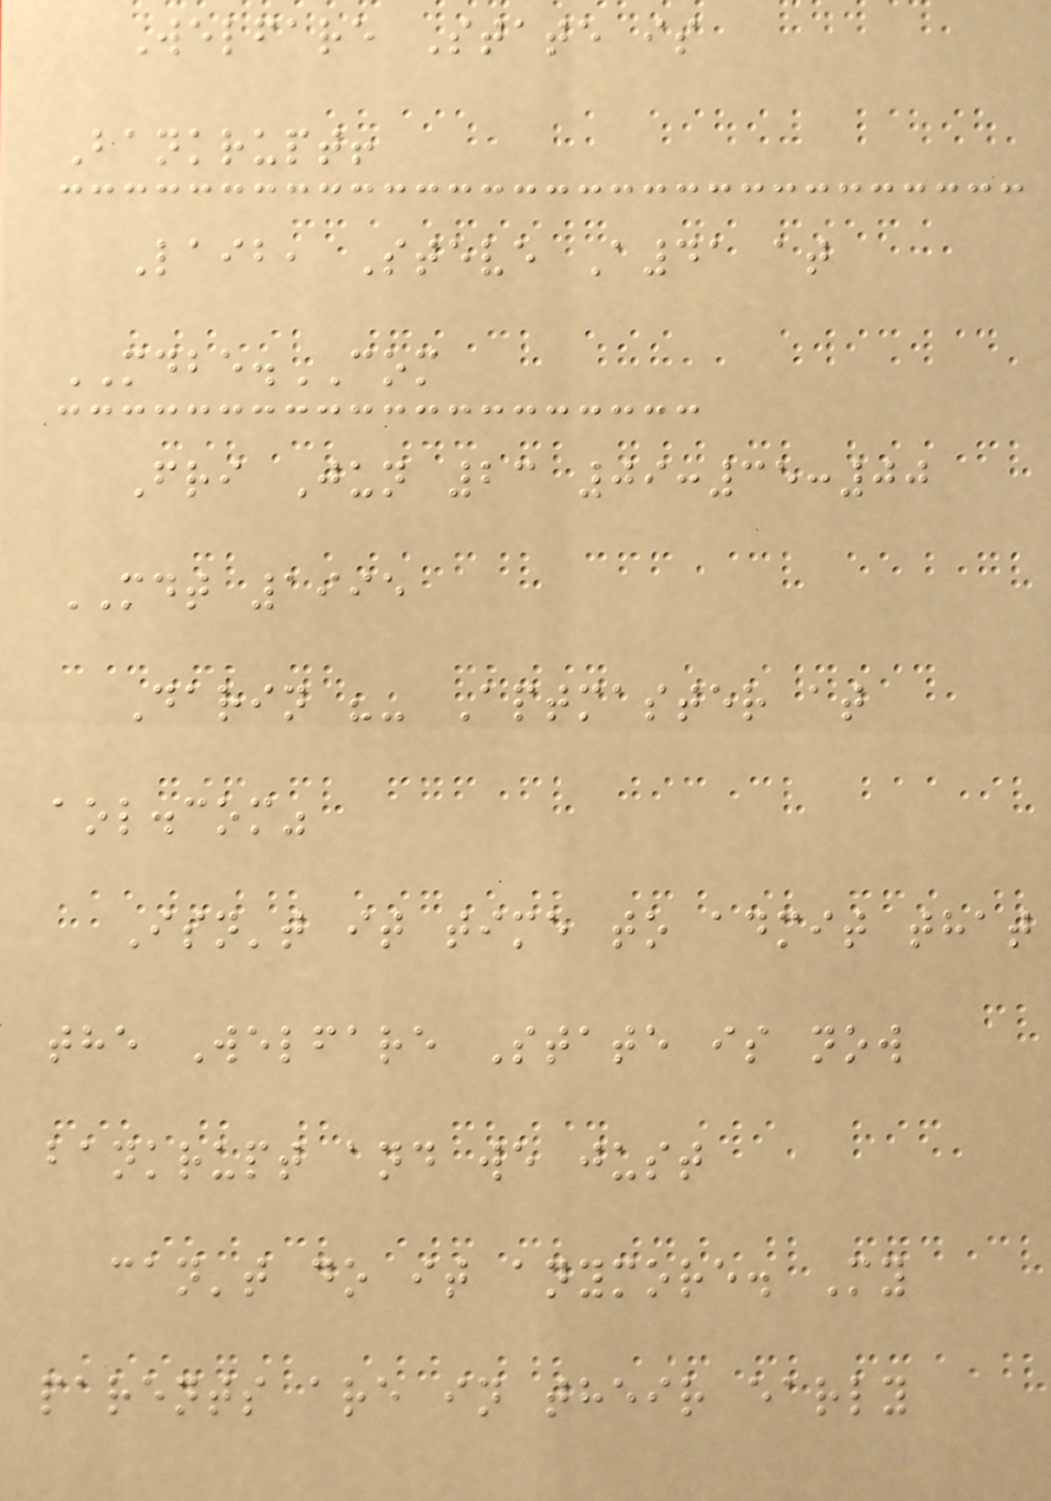Welfare State is
Bankrupt!
Laib, Steve A41 at
MDBE.COM
Fri Jun 23 09:35:00
MDT 1995
Darin "- Aptmaster at
aol.com"
Isn't it time to admit that
the Welfare State is now
bankrupt and we just
can't do it anymore. My
parents are in their early
